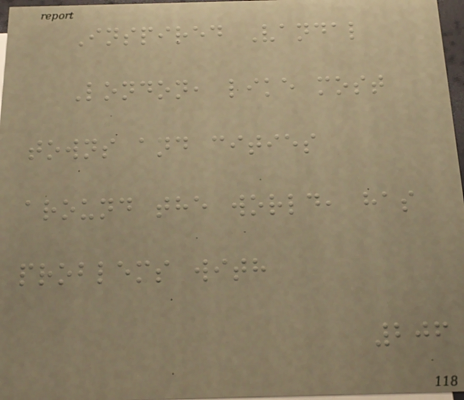Inspired Vandal
London, like most
towns and cities
around the world, has
problems with
206
